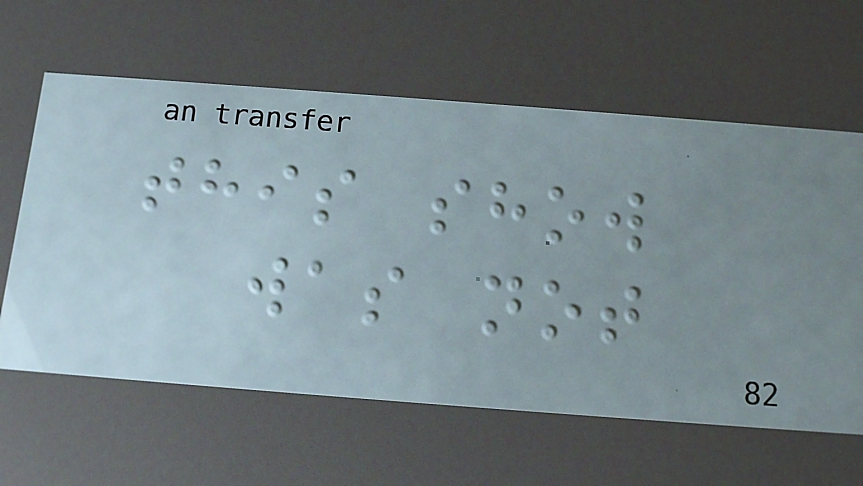this show
was not
